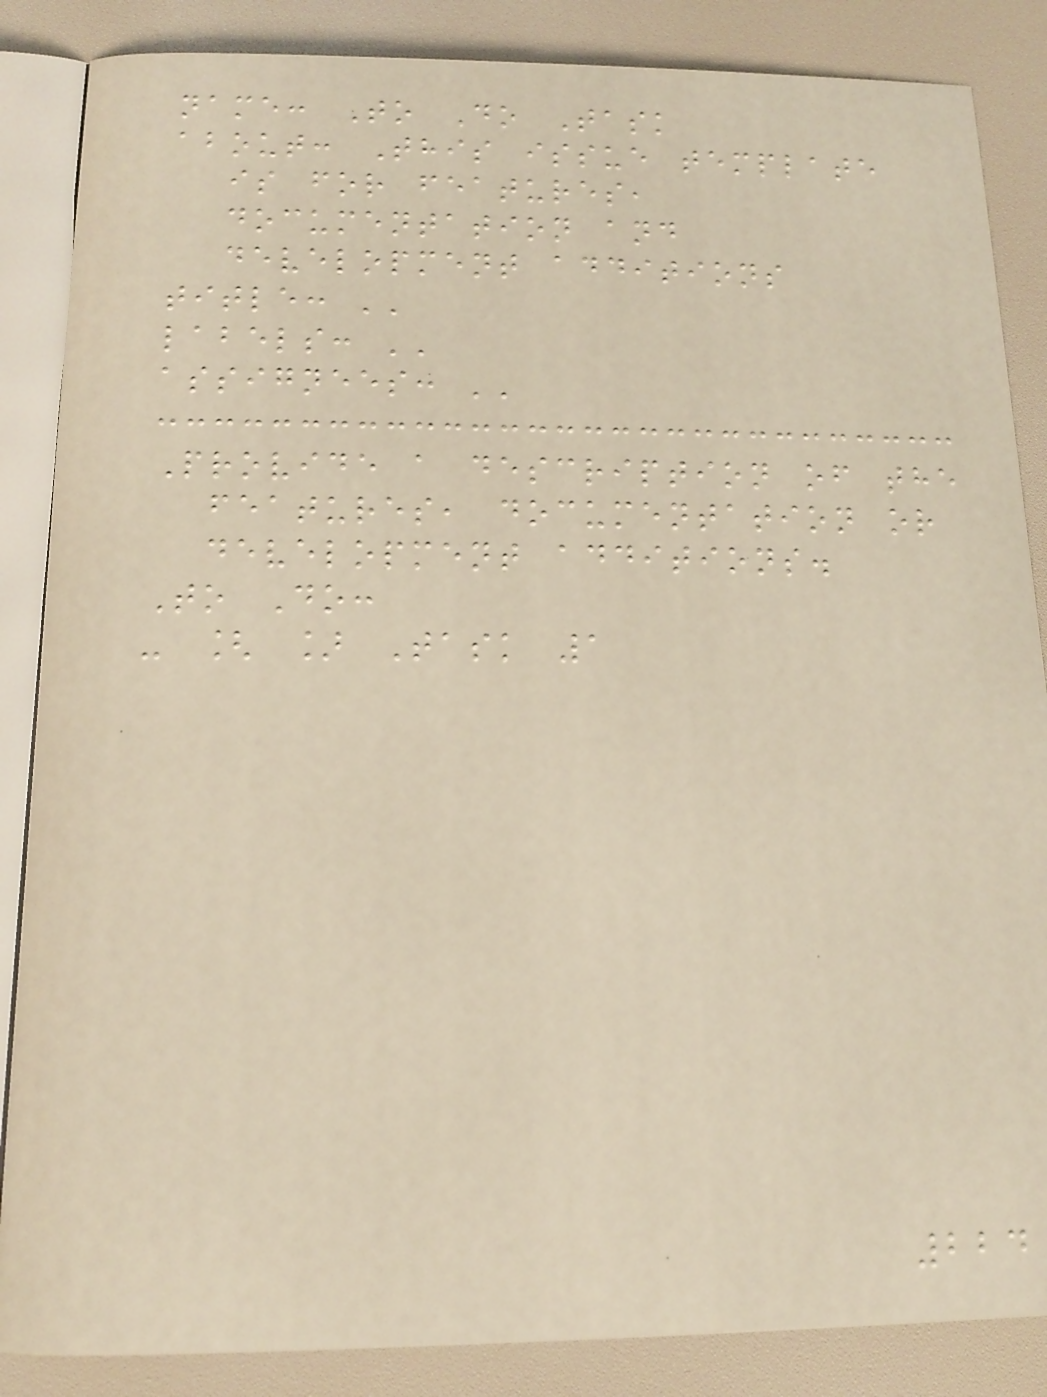name: To Do Task
about: This issue template
is for features,
documentation and
development additions
title: ''
labels: ''
assignees: ''
Provide a description of the
features, documentation or
development additions.
To Do:
- [ ] Task 1
224
